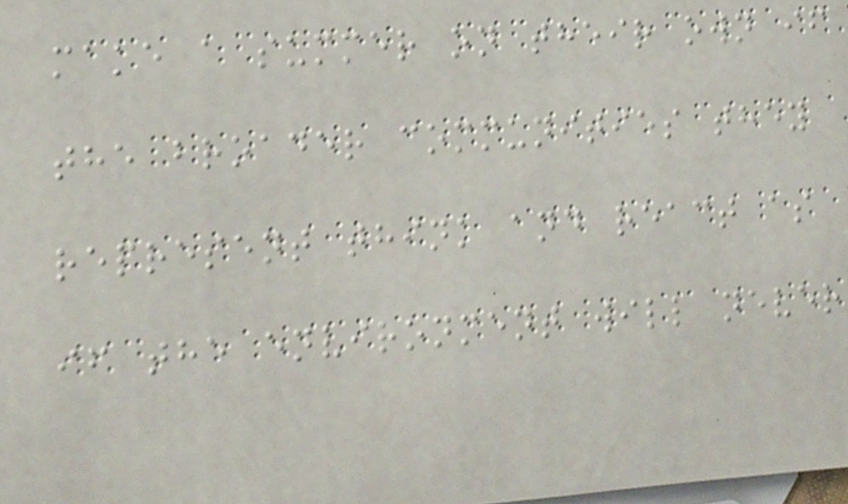make a summer on their own if
the broader communities they
represent think and react as
if the environment will never
